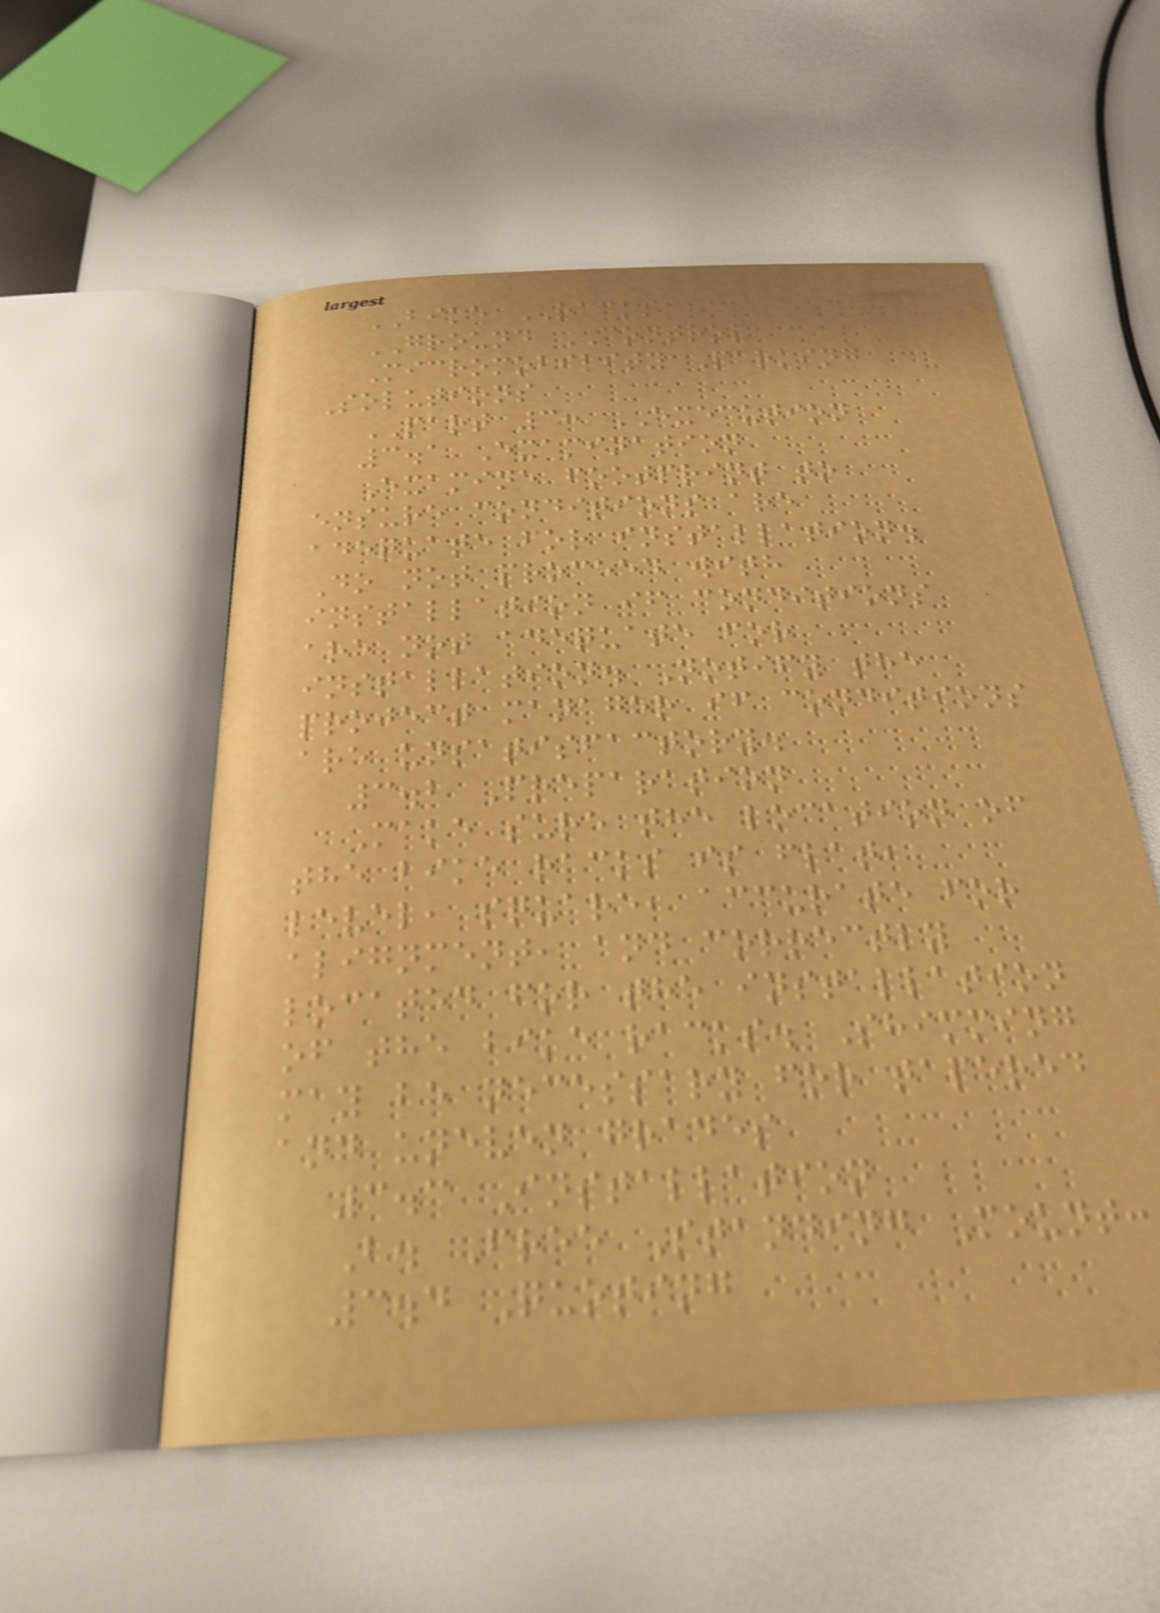BIKE RACKS
GROUND CONTROL
Micromobility Parking
Solutions
PART 3: EXECUTION
3.1 Examination
Examine footprint to
ensure conditions are
adequate for installation.
Do not proceed with
installation if conditions
are not adequate for
installation. Notify the
project manager if conditions
are unsatisfactory.
3.2 Preparation
Make sure the location of
the bike racks is flat,
level, square, accurate for
alignment, and correctly
located for the installation
of the bike racks. Shimming
may be necessary for tapered
and uneven grades
3.3 Installation
B. Free Standing Mount:
3.4 Quoting
